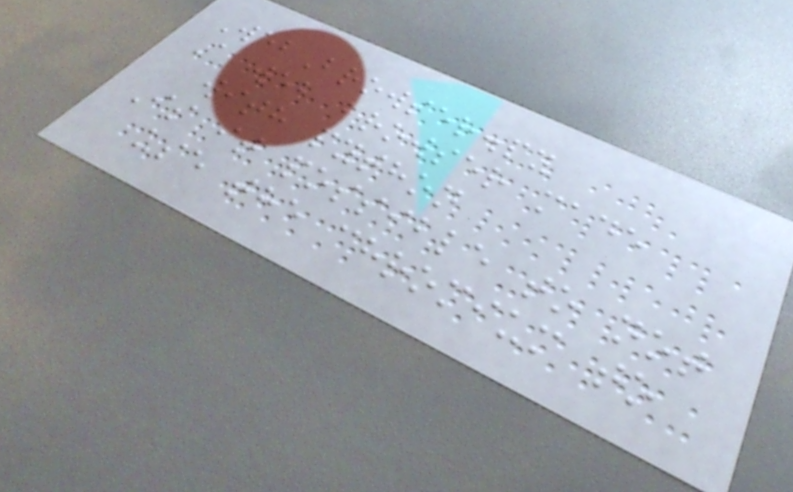WebBrowser.py
A web browser made
with python
Is it possible to not
use the chromium to
